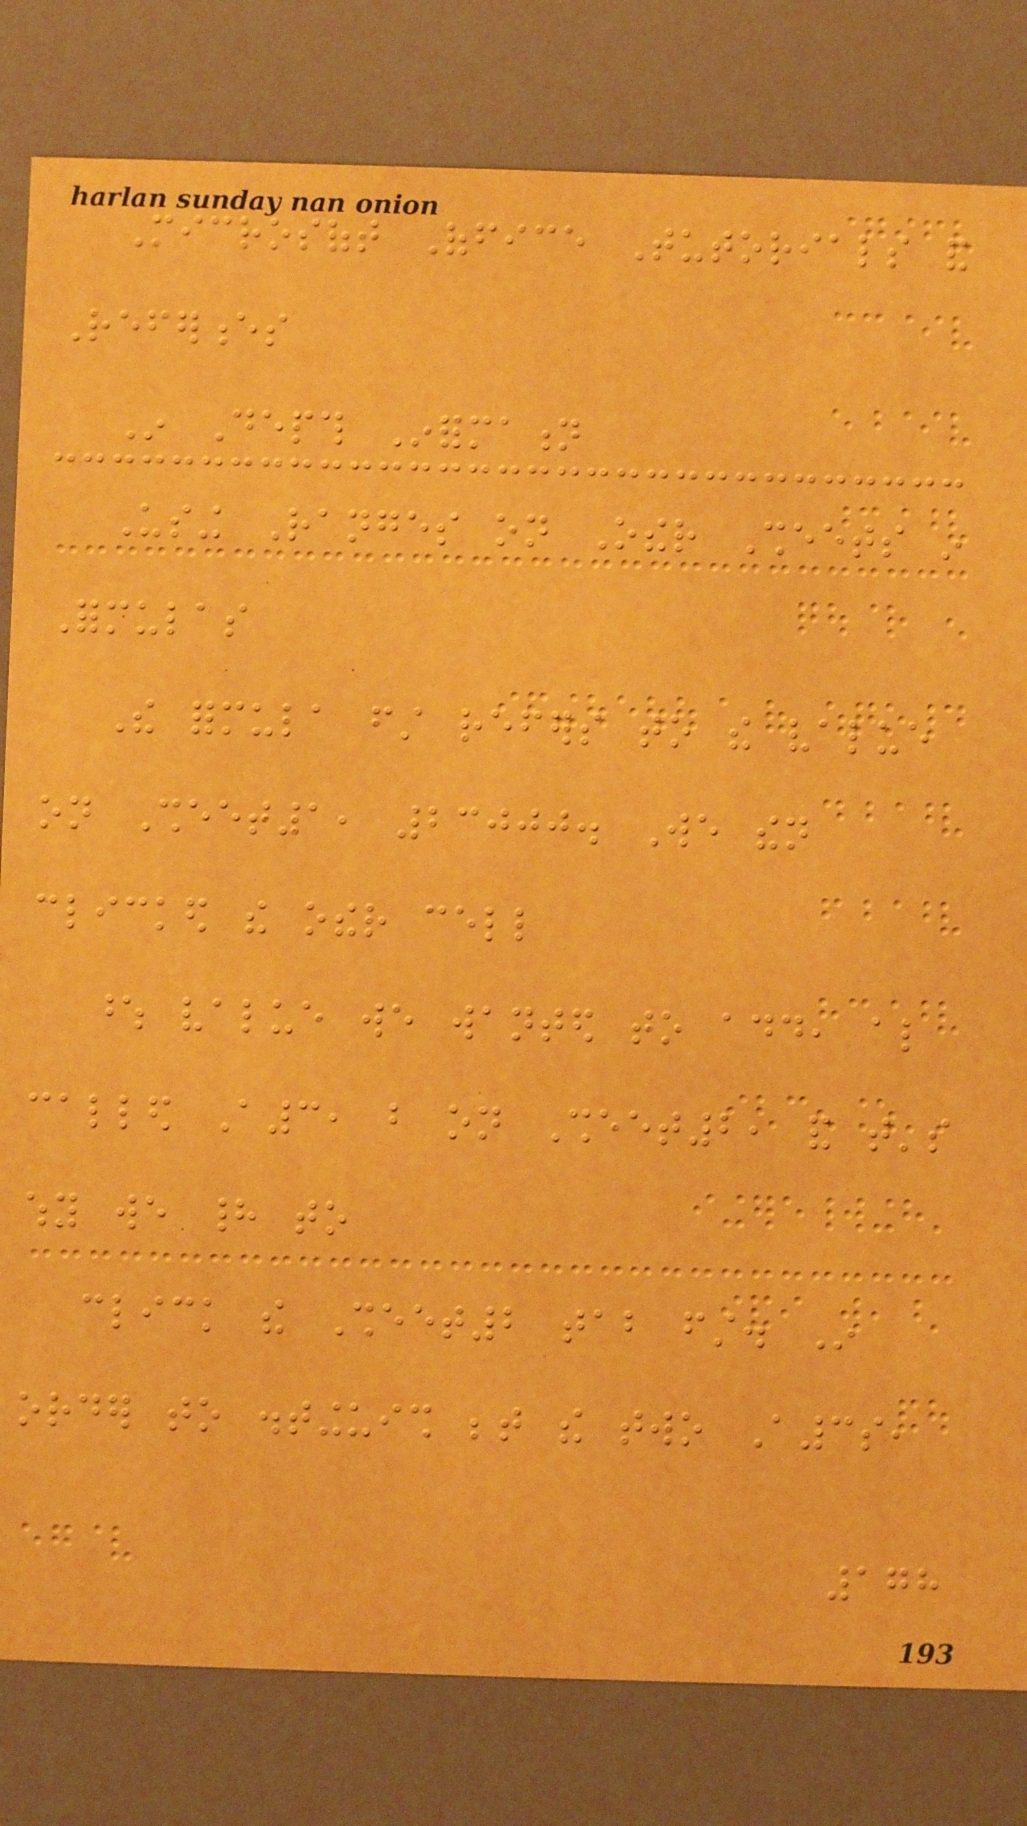Microsoft Office Tutorials and
References
In Depth Information
Using Ranges on Other Sheets in
Formulas
The formula first refers to the value
on Sheet1, 23000. We then
clicked the other cell
whose value we wanted to add, also
called A3, but on Sheet2, and that's
why we had to
click the Sheet2 tab first. In
order to distinguish between the two A3s,
178
